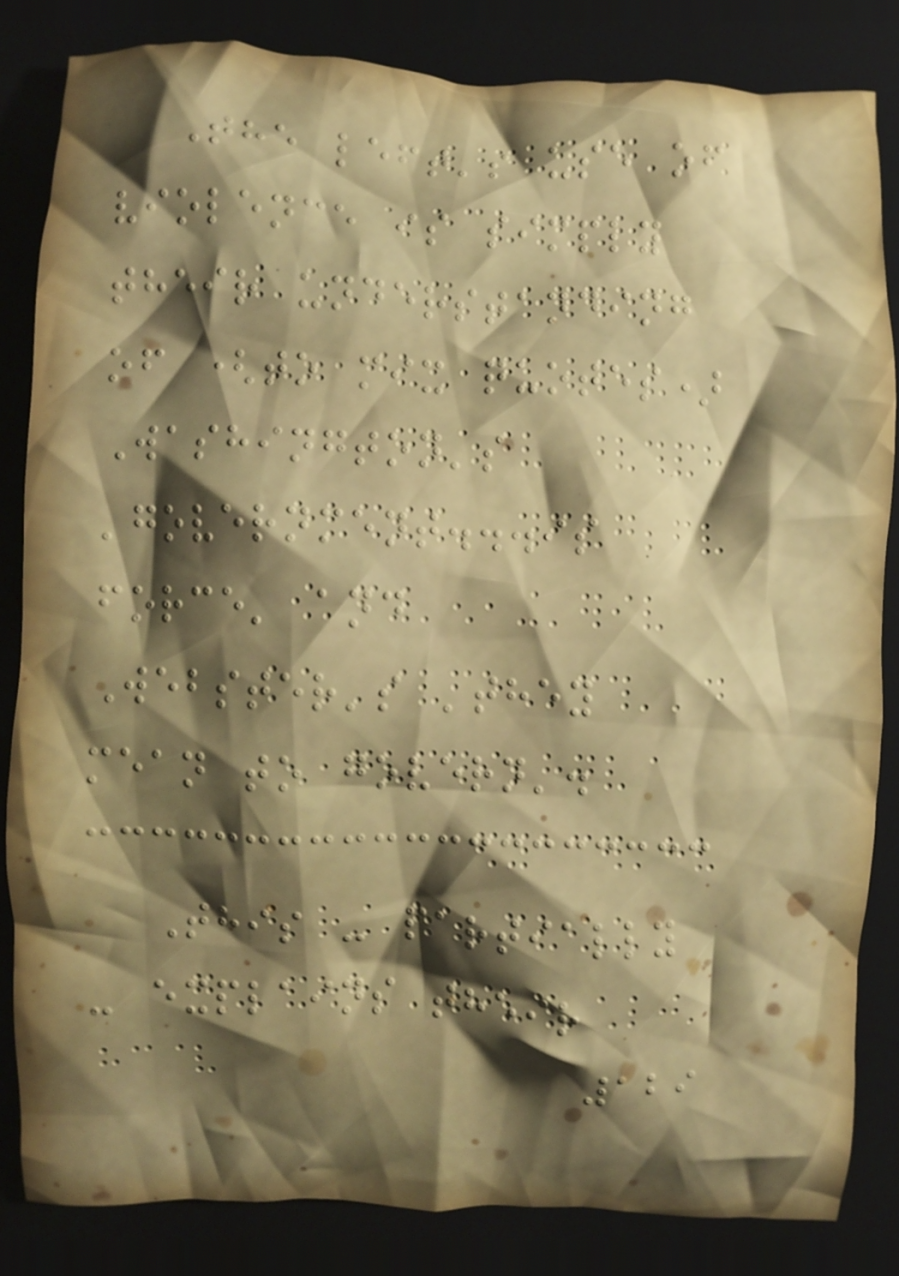The left's use of
violence is simply
their understanding
of (to mix quotes)
Washington's
'government...is
force' and
Webster's 'they
mean to govern'.
This - partially
- explains their
129
